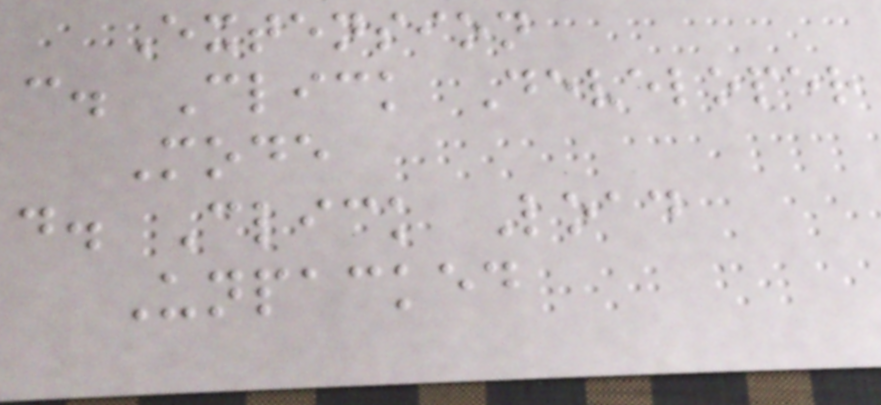Extension
c. Click Developer
Mode
d. Click Load
Unpacked
